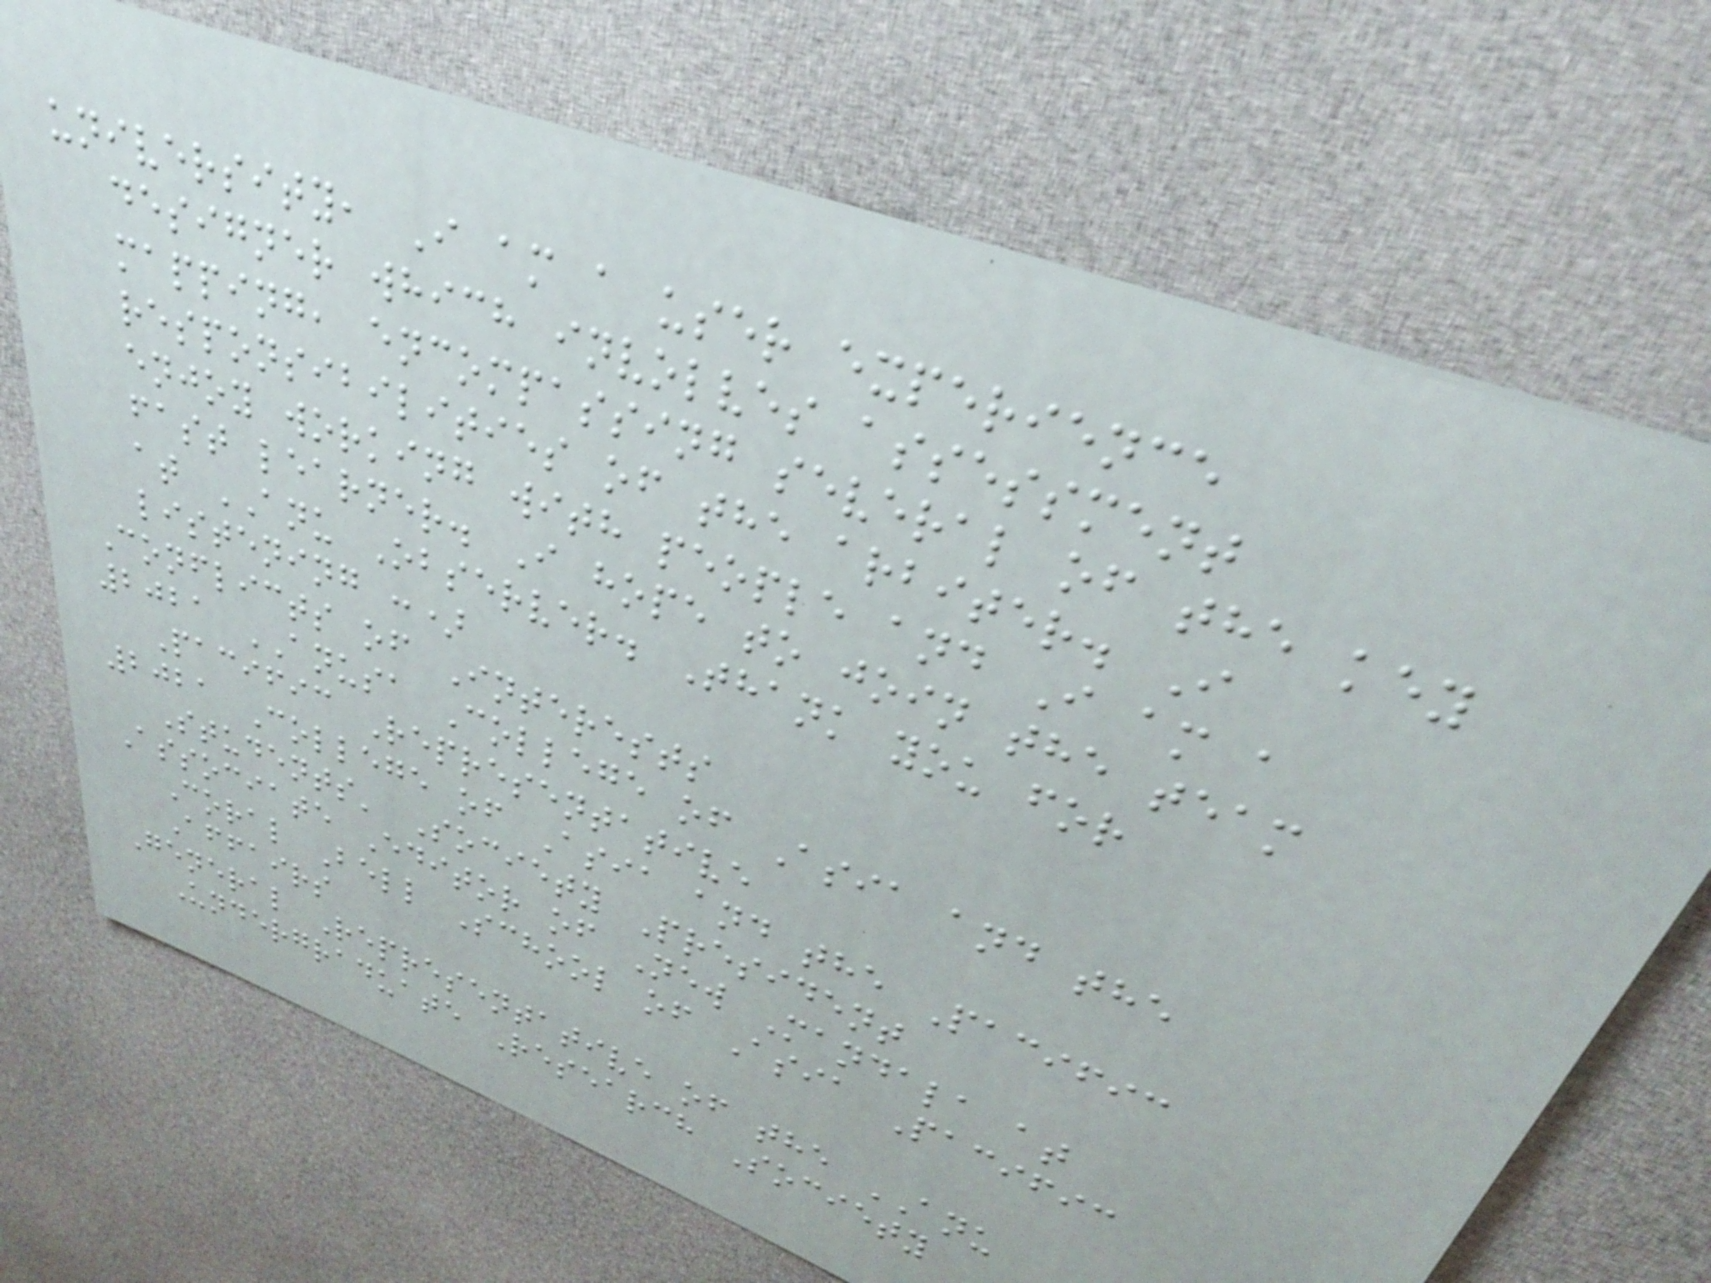university, I am a user experience
designer which involves assessment
mapping, encompassing several of the key
responsibilities of the arbiter. I
enjoy working with people and I am a
fast learner. I hope to join the team
at ANU Observer. Thank you for
listening :)
Conflicts of Interests
2021 ANUSA College of Asia and the
Pacific Representative
2021 College of Asia and the Pacific
Students' Society President
Associate Editor of New Mandala at
Coral Bell School of Asia Pacific
Affairs
General Representative of the ANU
Undergraduate Research Society
